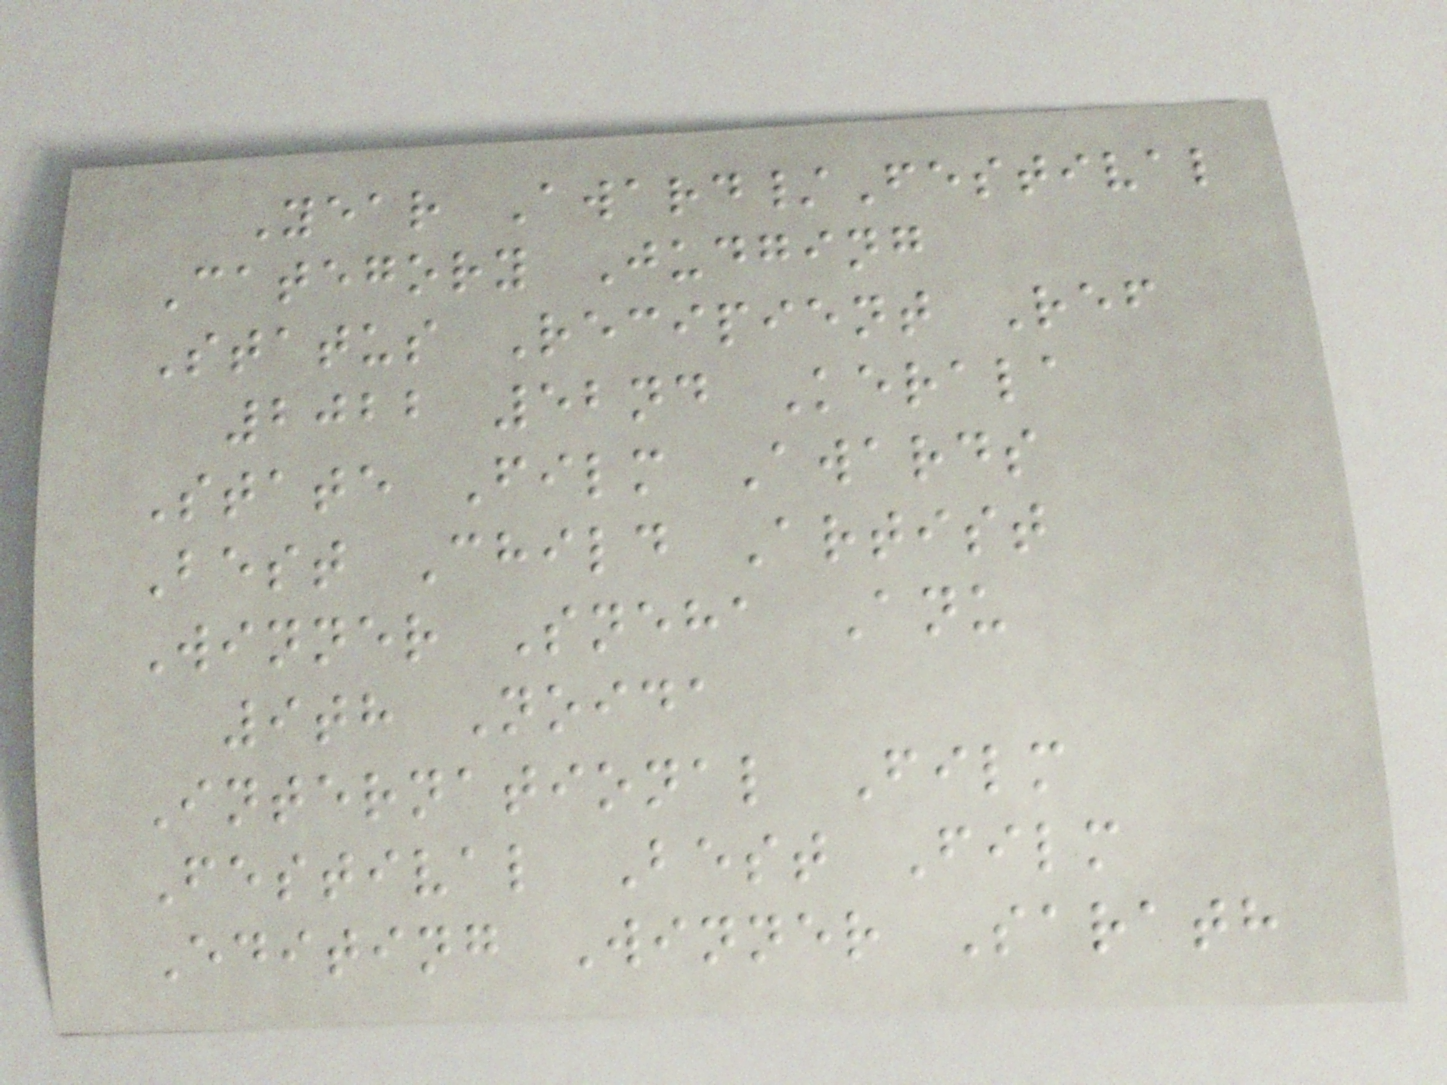Year Award/Festival
Category Judging
Status Recipient Ref
2022 52nd Kerala
State Film Awards
Best Child Artist
Winner Sneha Anu
9th Noida
International Film
Festival Best Film
Editing Winner Sarath
